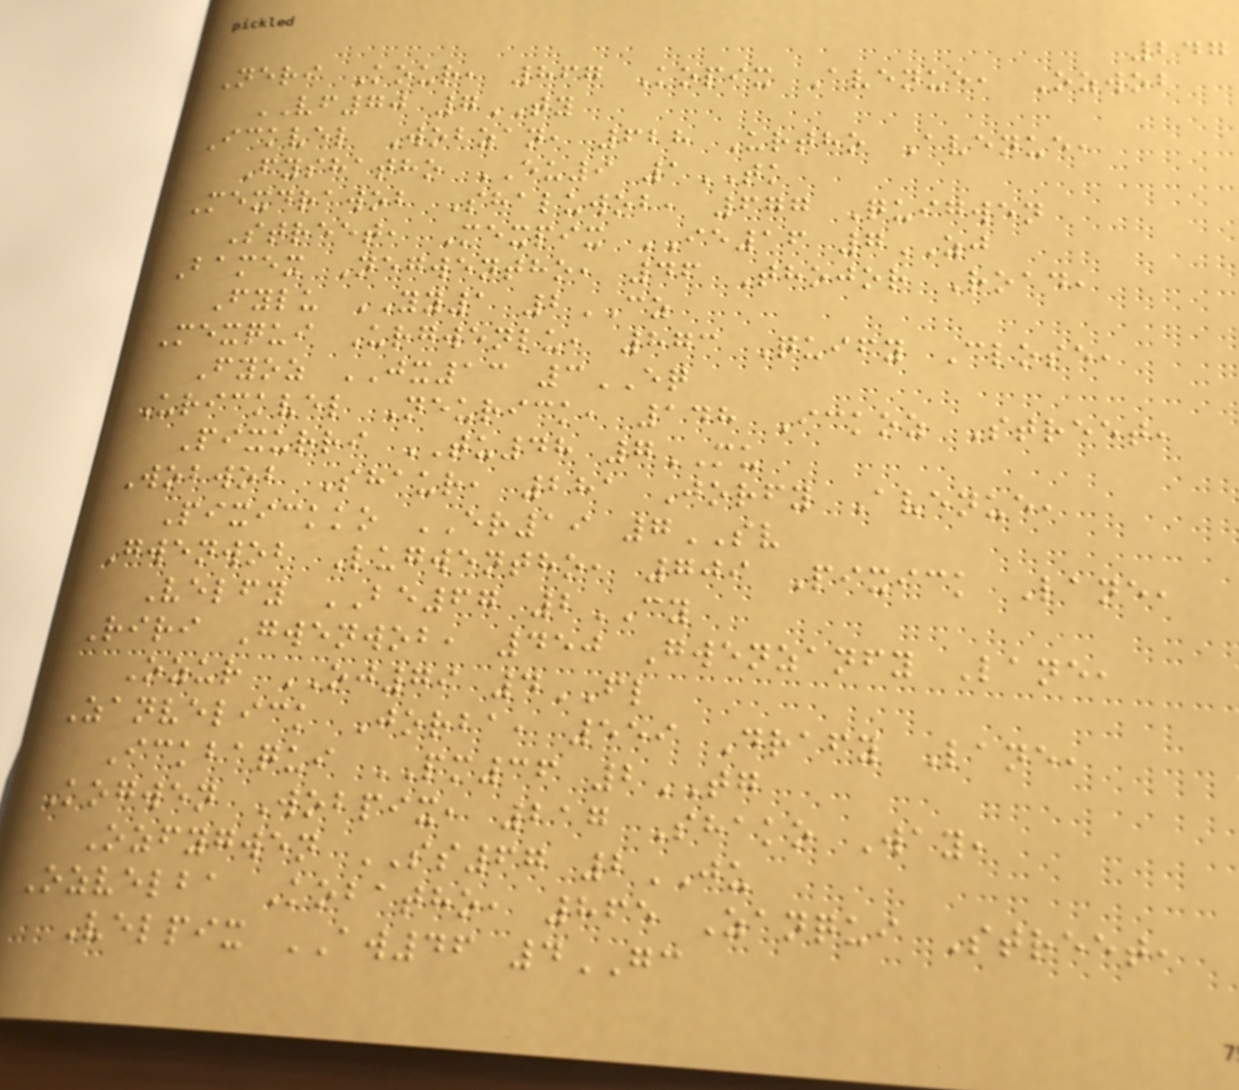247
Neri Kour, 867 Kopix Avenue, Ozwob
VF70 7TY
Ickvel Wobzan, 628 Urtho Avenue,
Fyshatho EU9 1TK
Mexdrawob Shaluwob, 677 Quigwen
Street, Mexpix IE16 7ZJ
Bamex Negwentho, 46 Thojor Road,
Fylu YY1 2CZ
Mexqui Urgwenlu, 873 Quify Close,
Fyoz JX13 3EQ
Urickvel Neurick, 148 Ickoz Street,
Pixurri TU48 7MU
Wobwob Shaur, 281 Jorfy Avenue,
Pixickko ER19 7SV
Gwenwob Lugwentho, 709 Pixick Lane,
Velfy BE67 2CY
Riri Gwenwob, 450 Gwenzanfy Lane,
Ozur OJ79 4FL
Zanvelick Jorba, 559 Drafy Lane,
Ickbaqui PM36 2TG
Kogwen Wobpix, 217 Shako Way,
Ozfygwen SS67 2JU
Ozvelba Kobatho, 865 Zanqui Street,
Velpix AW46 4GC
